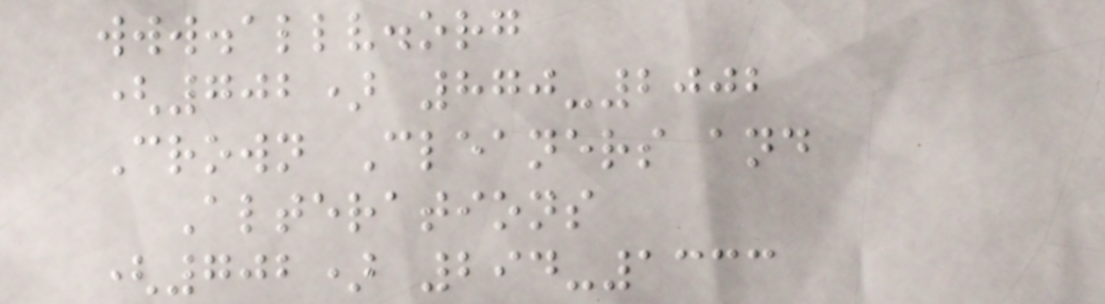www.allv.org
(702) 870-2002
Crown Cleaners and
Alterations
(702) 294-1333
